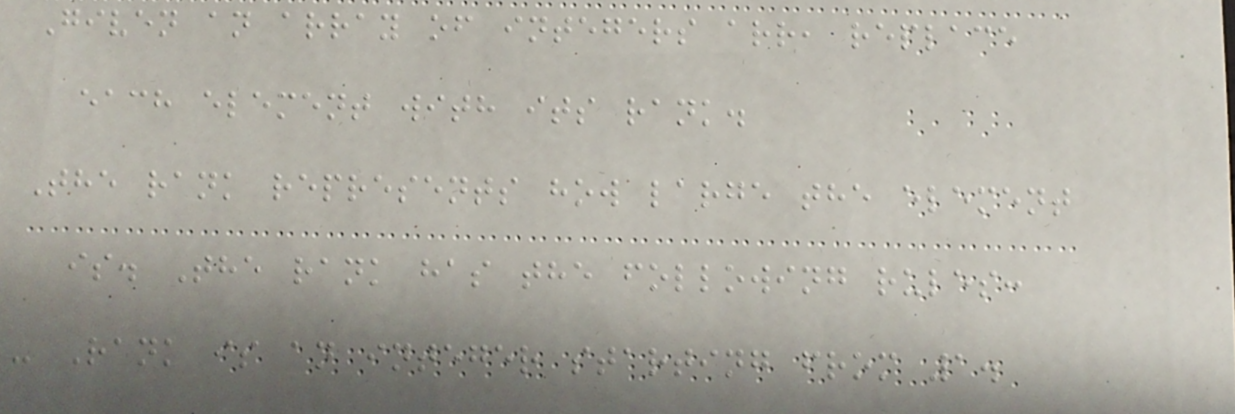Given an array of integers arr, replace
each element with its rank.
The rank represents how large the element
is. The rank has the following rules:
- Rank is an integer starting from 1.
